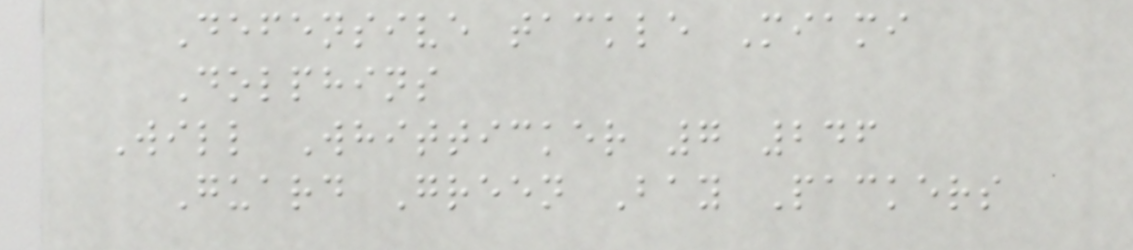Defensive tackle Miami
Dolphins
Will Whitticker 7 246
Guard Green Bay Packers
